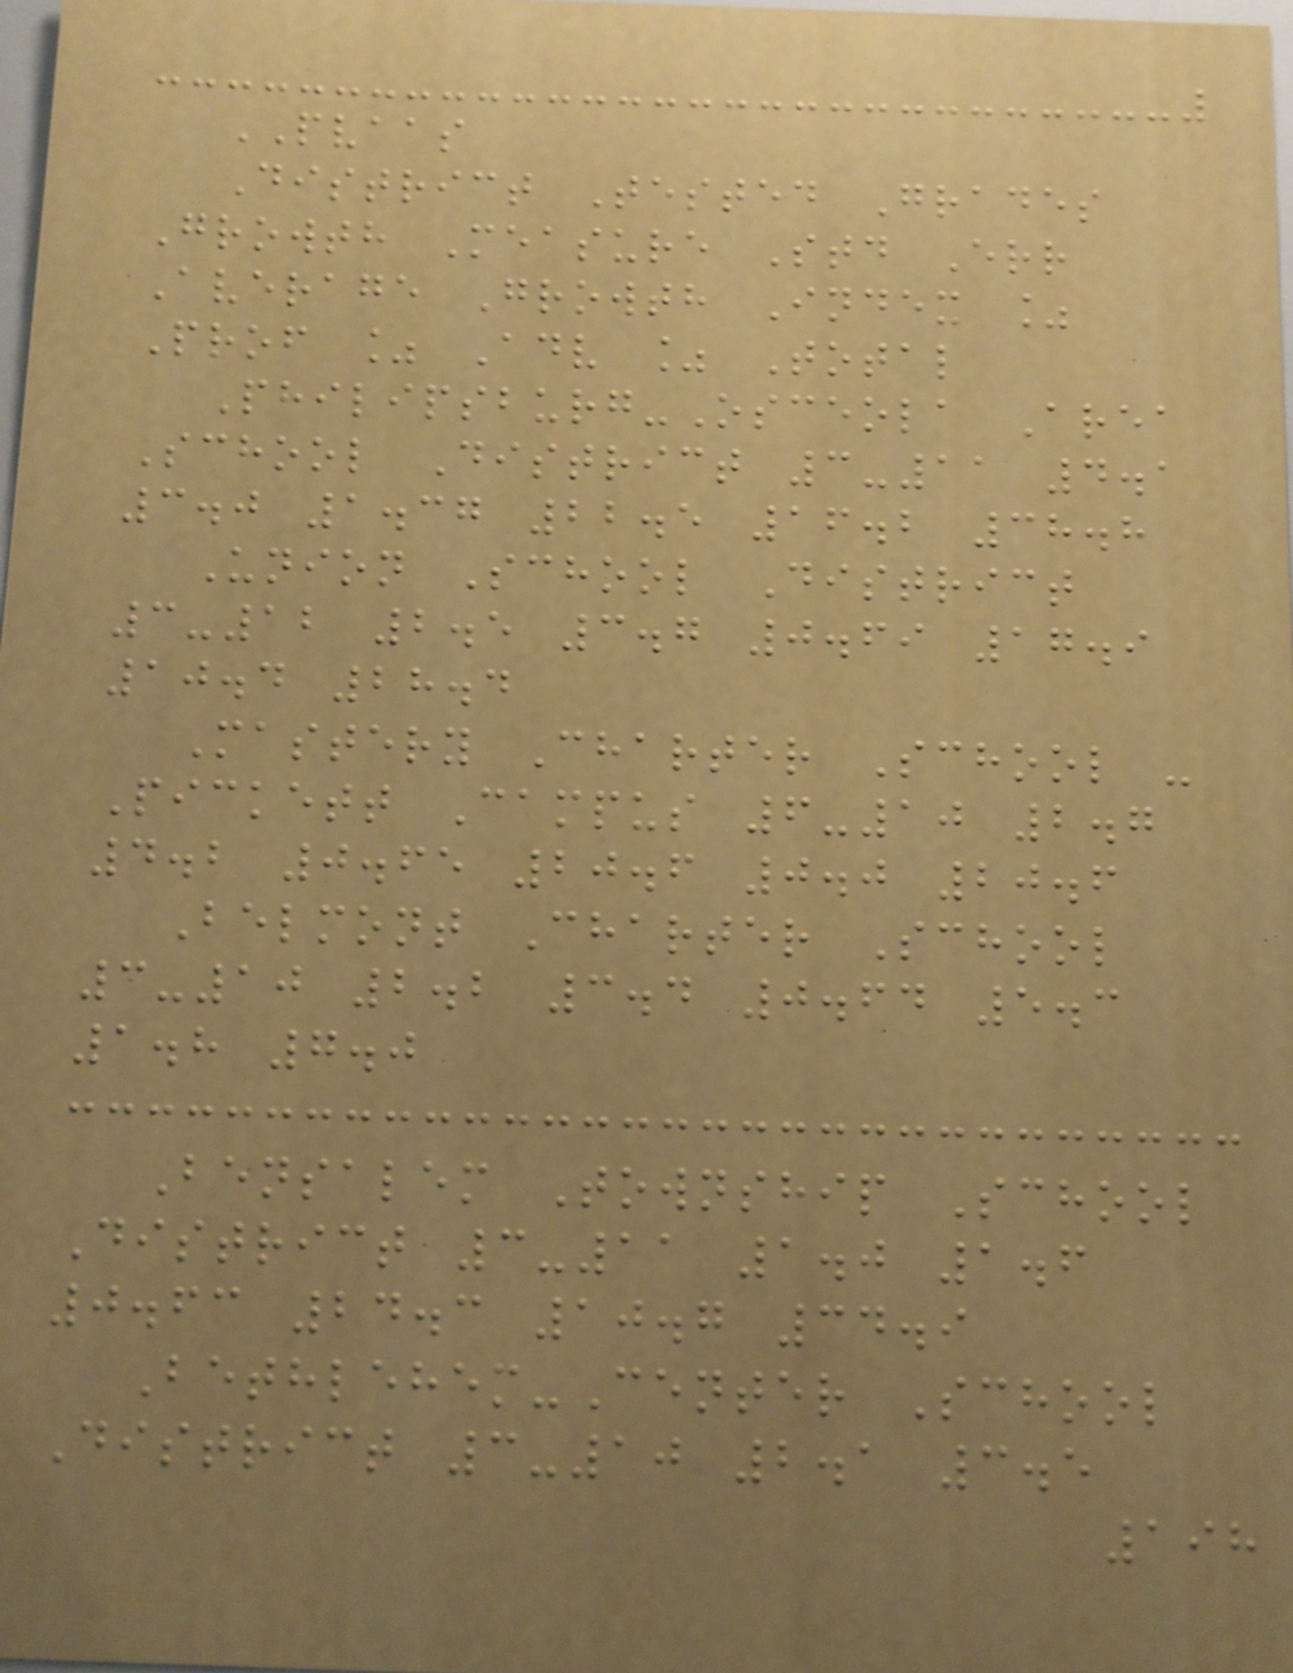PVAAS
District Tested Grades
Growth Measure Std Err
Average Growth Index %
Prof % Adv % Total
Philipsburg-Osceola Area
School District 3-11 4.1
3.0 1.37 22.5 16.2 38.8
Union School District
3-12 2.5 3.7 0.69 17.9
10.4 28.4
Mastery Charter School -
Pickett Campus 6-10 2.7
4.2 0.65 20.6 0.0 20.6
Belmont Charter School
3-10 2.2 3.4 0.64 5.3
1.8 7.0
Bensalem Township School
District 3-11 1.0 1.6
0.63 24.3 10.7 34.9
Bethlehem-Center School
District 3-10 2.1 3.5
198
